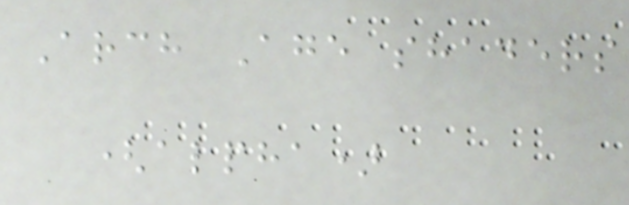Arch Age shaders
(alpha)
